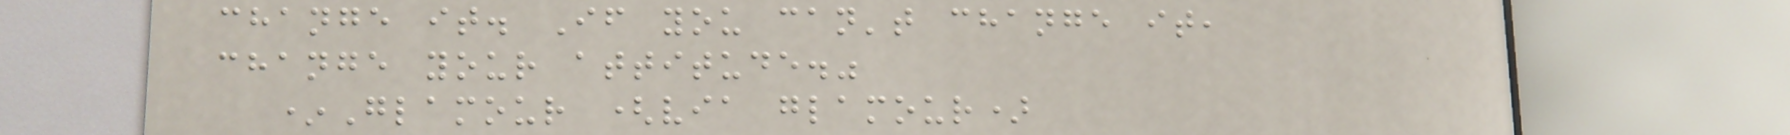change it. If you can't change it,
change your attitude."
*Glamour (via glamour)
